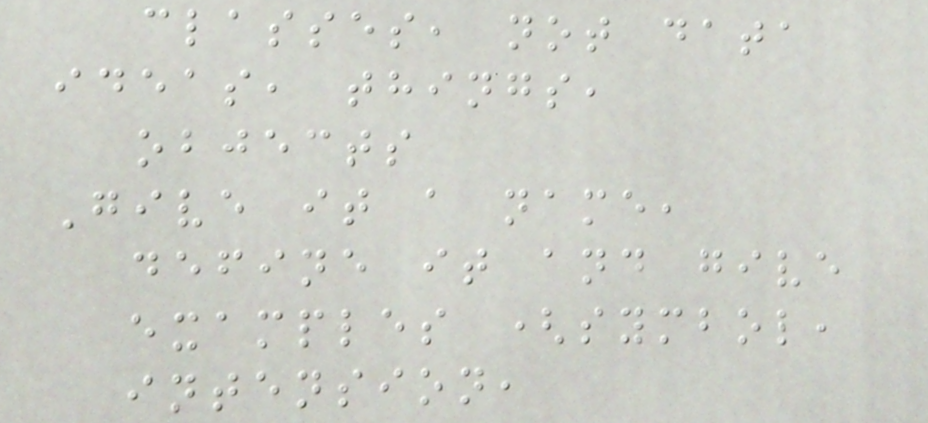classes, not data
ideas, things,
objects
Give it a name,
define it and give
examples (symbol,
intension,
